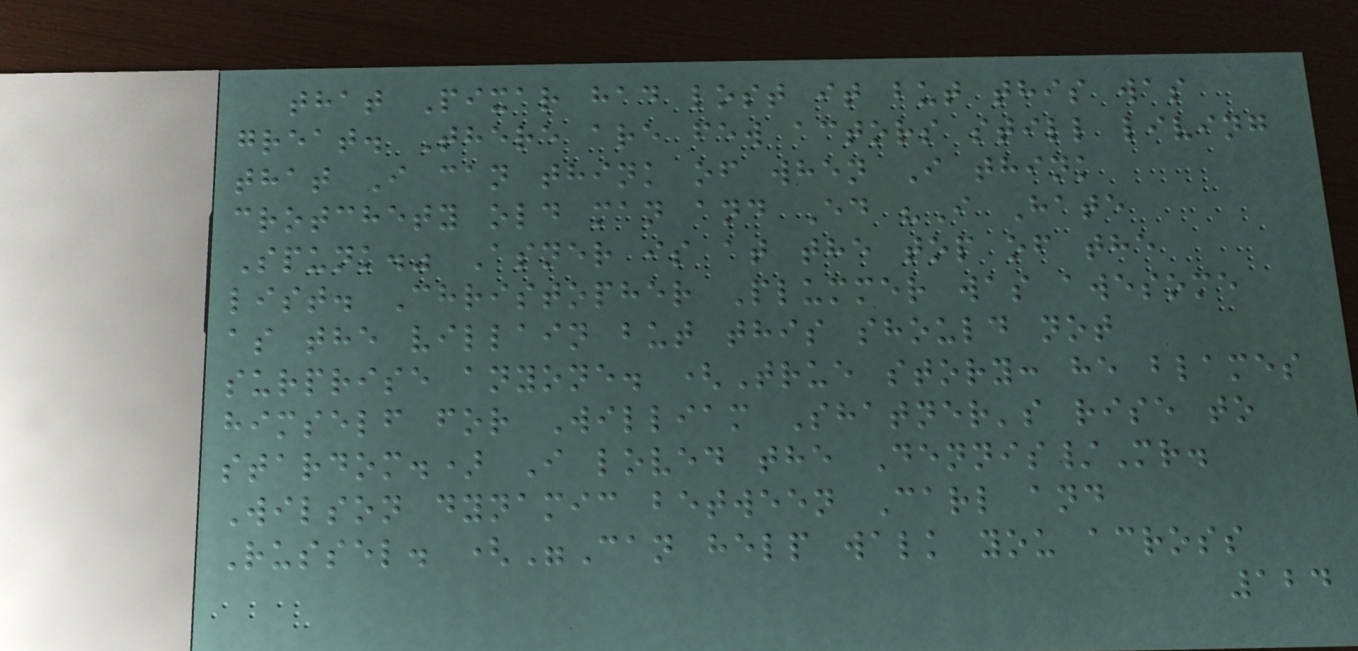that Pixar had lost it but this was
great. There are few actors still living
that I can think of when I think
crotchety old man and Ed "I Hate
Spunk." Asner is at the top of the
list. Christopher Plummer was awesome
as the villain but this should not
surprise anyone. (True story: he blames
himself for William Shatner's rise to
stardom.) I loved the Dennis/Mr.
Wilson dynamic between Carl and
Russel. ("Can help walk you across
124
